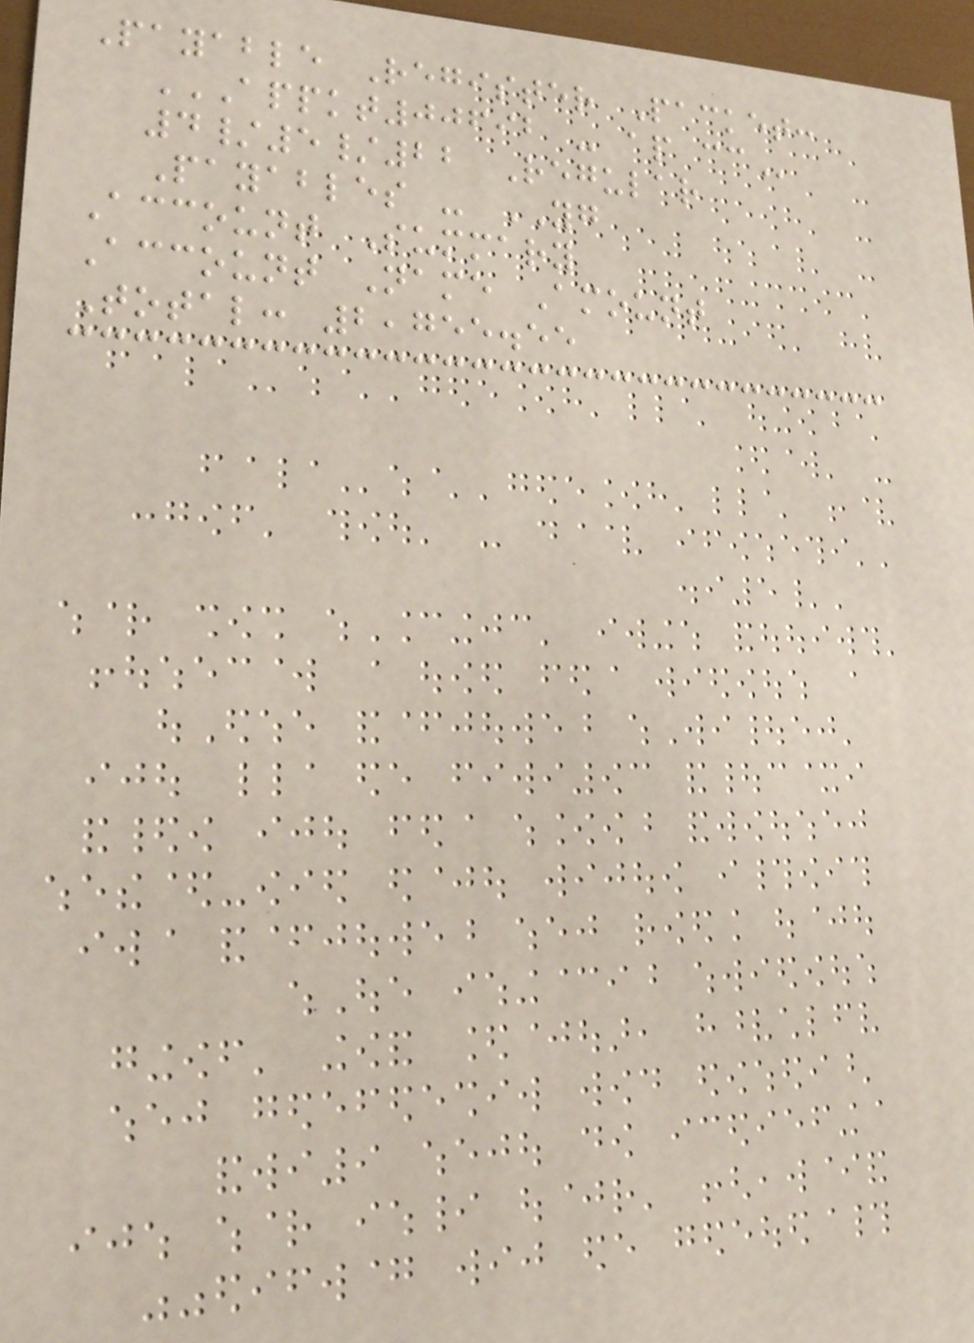Payable Register Packet:
APPKT00692 - AP CC
4/5/22 Regular
Payables - YG
Account Summary
Account Name Amount
Total: 2,755.55
